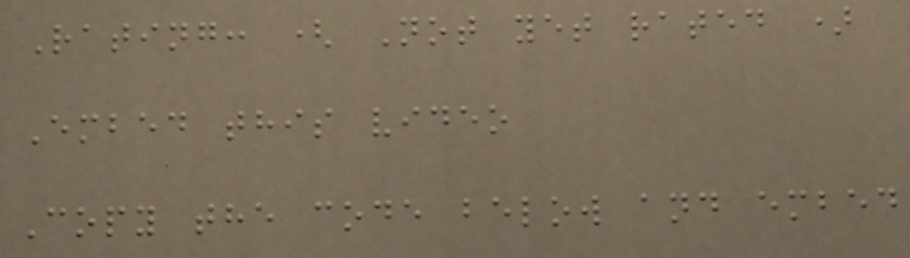Rating: ( Not yet rated )
Embed this video
Copy the code below and embed
